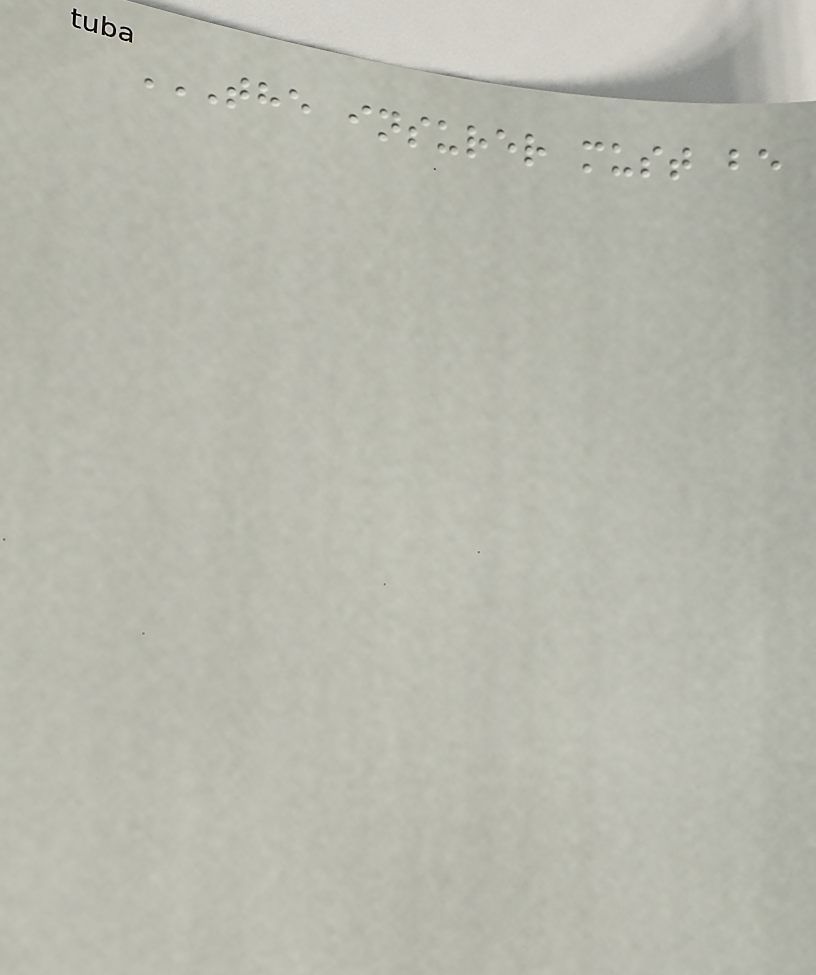THE INSURER MUST BE
